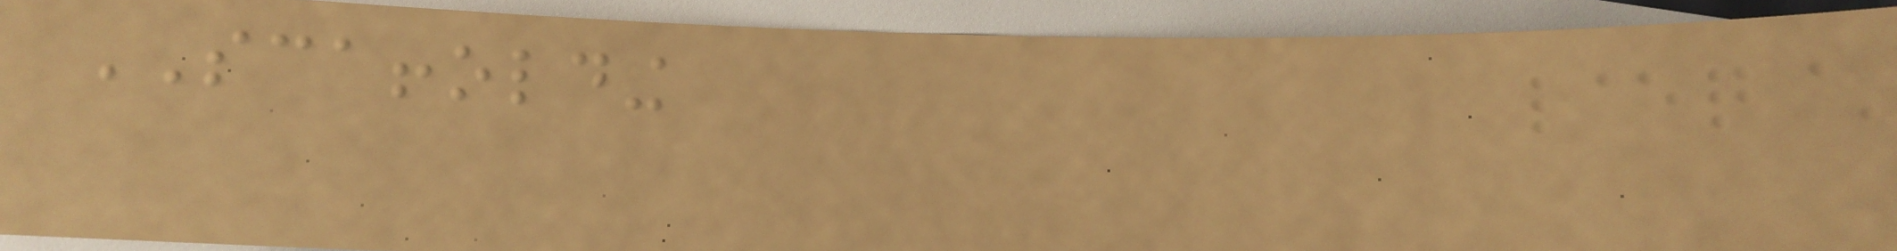SCAFFOLDING
